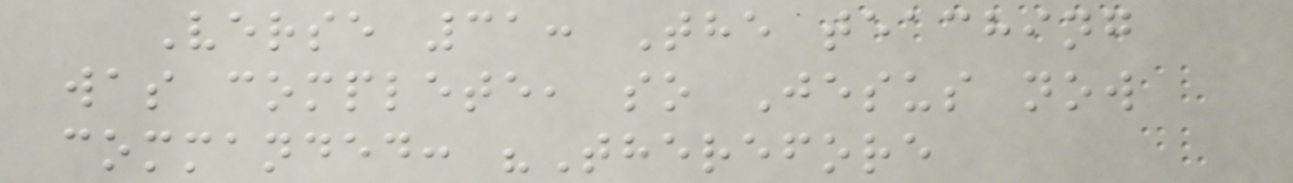Verse 31: The teaching
was complete, so Jesus now
commanded: "Therefore
